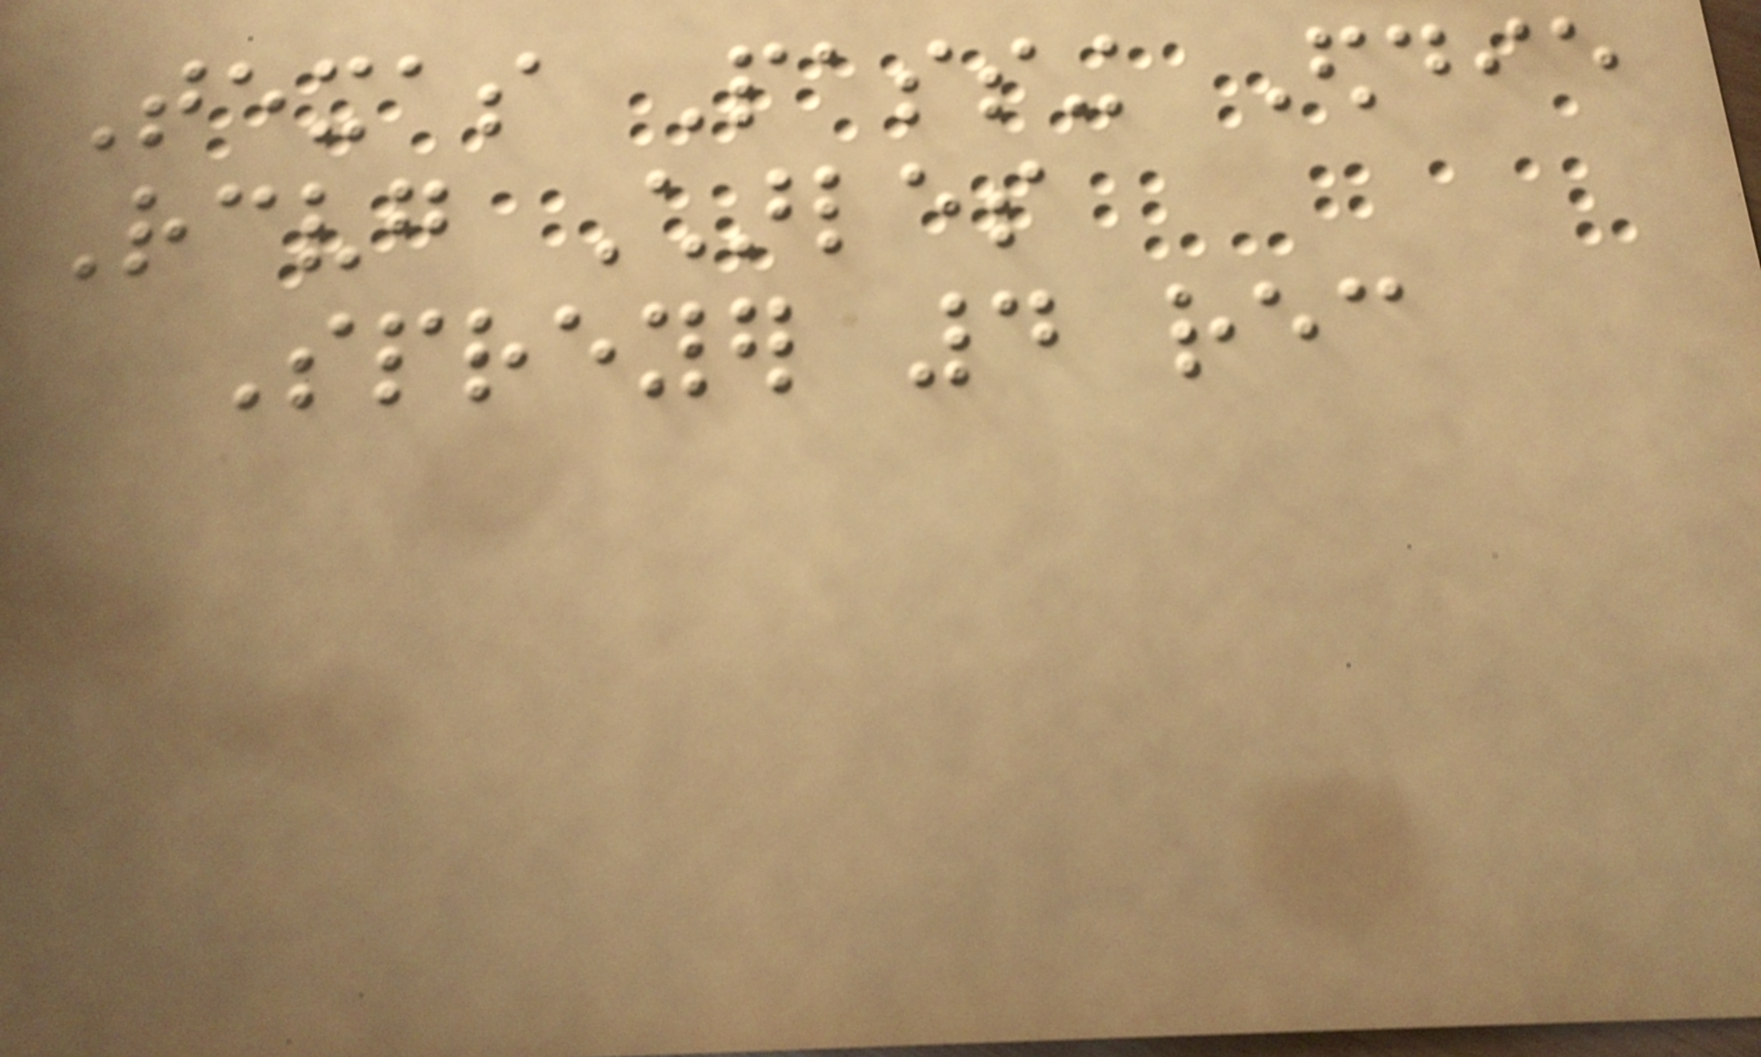Texas Passing Eddie
Receiving Charles
Spreyer 4 rec
